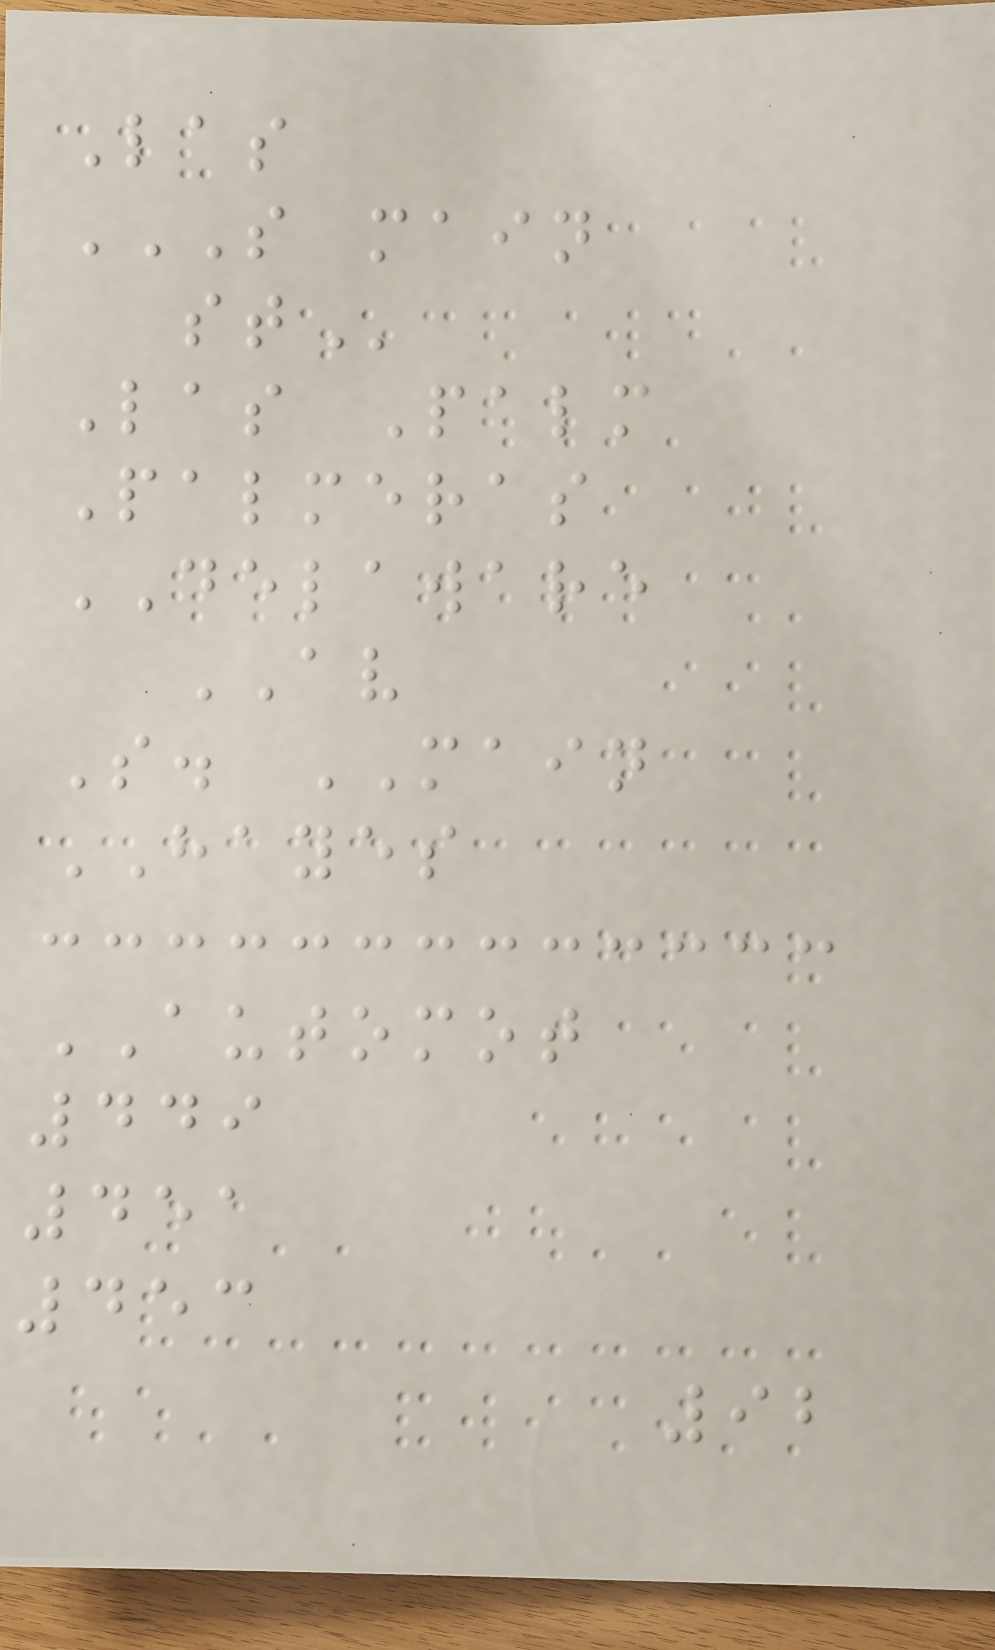Las
S MAIN
ST
Las Palm
Palmeras
DELAWARE
AV
S. MAIN
HAYES
AUTOMOT
449
451
453
92
